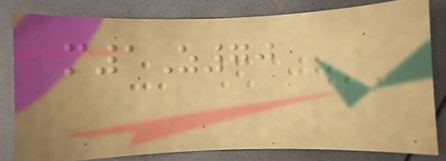m1Z70
